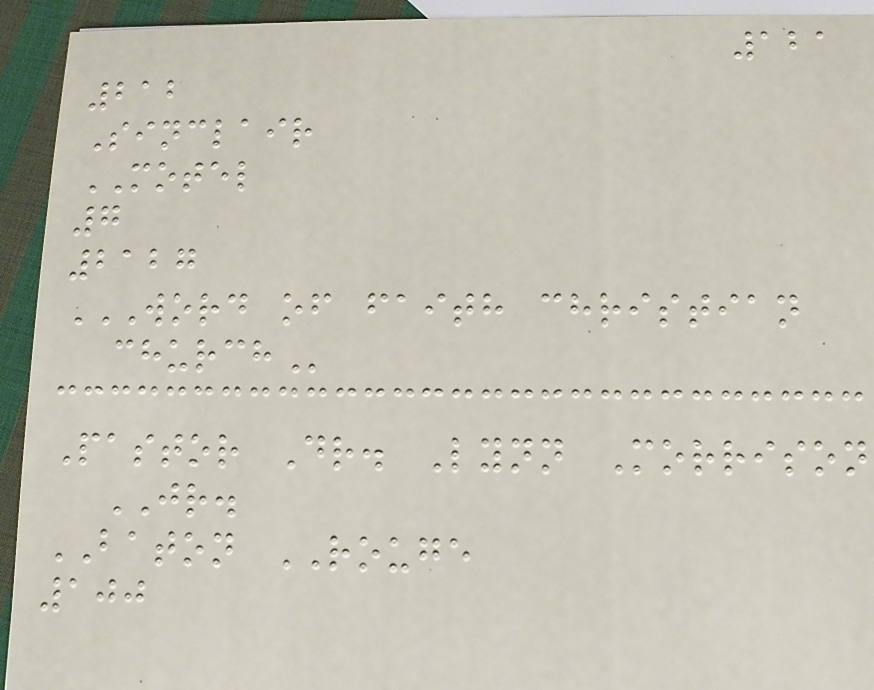121
212
Sinclair
MOTEL
7
2127
WORD OF FAITH CHRISTIAN
CHURCH
Pastor Dr. Lynn Morrison
JR.
BATON ROUGE
100
